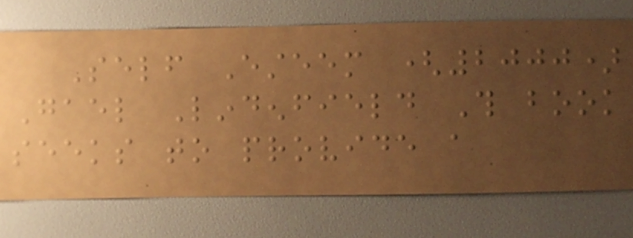Self Esteem (2000)
Gael Lindenfield This book
seeks to provide a
